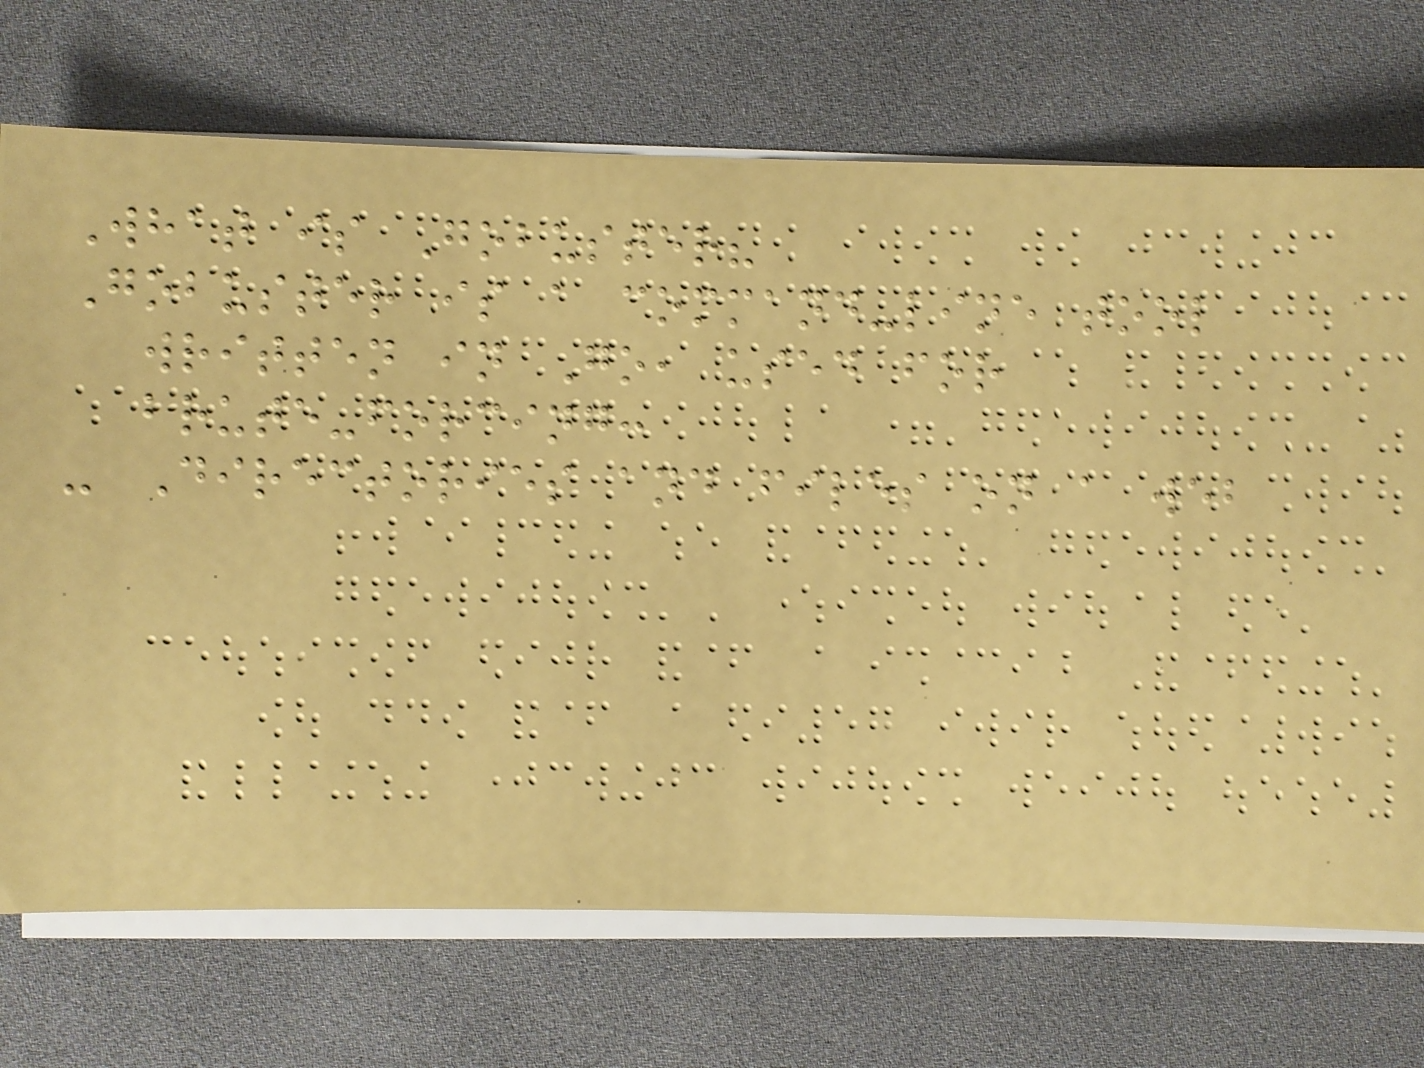What is Gobuster?
Gobuster is a command-line tool
written in Go, used for
brute-forcing:
- Directories and files on a web
